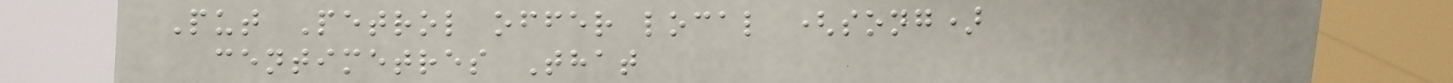Put Petrol offer local (song)
centimetres That
